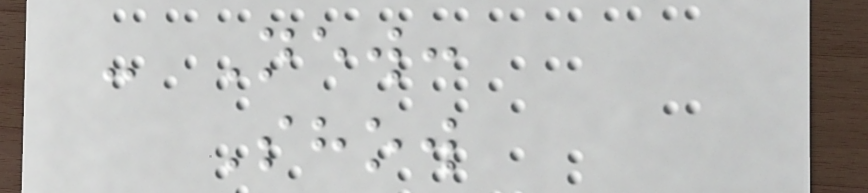- New:
Show
